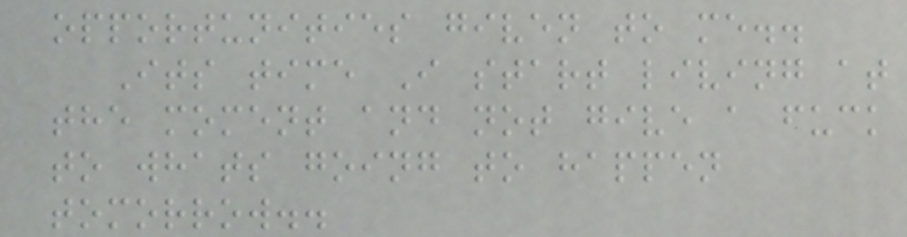opportunities given to me..
Its time I start living at
the moment and not give a fuck
to whats going to happen
tomorrow..
